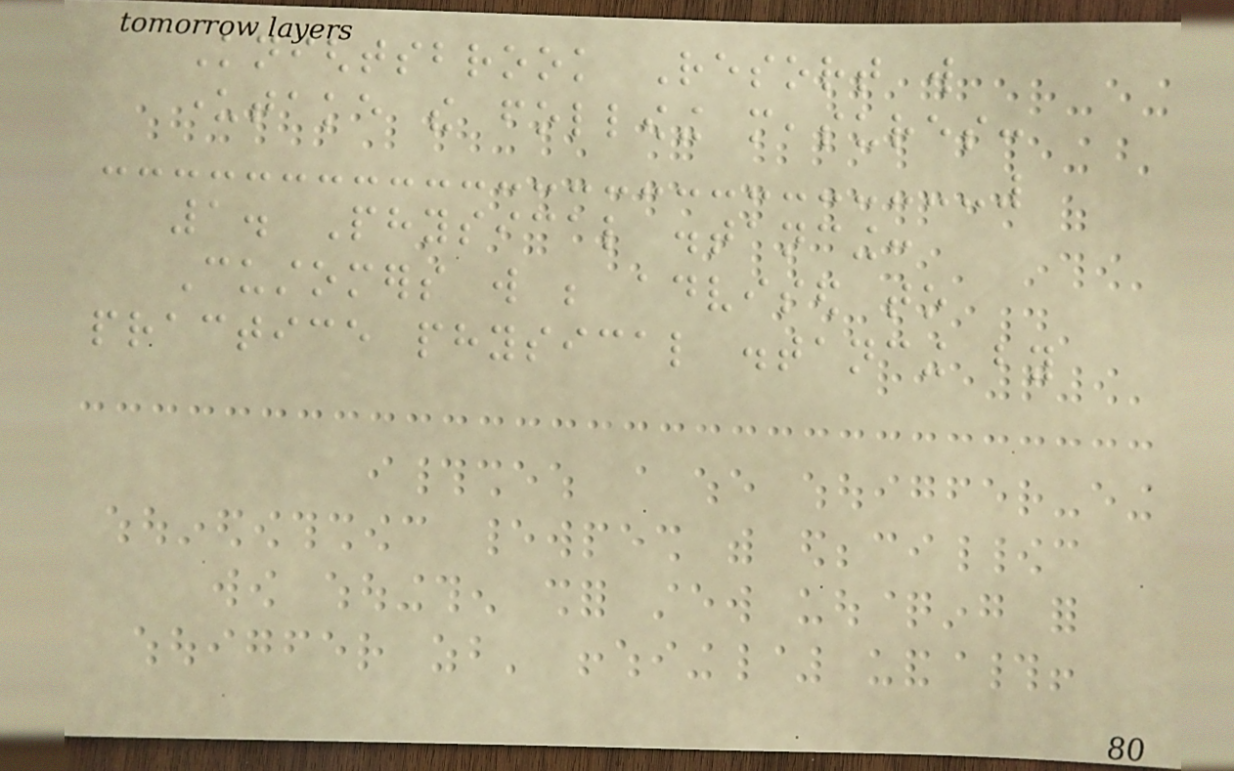Knightsbrook Resort will
undertake the following measures:
1. Physical distancing:
Customers will be advised to
practice physical distancing by
